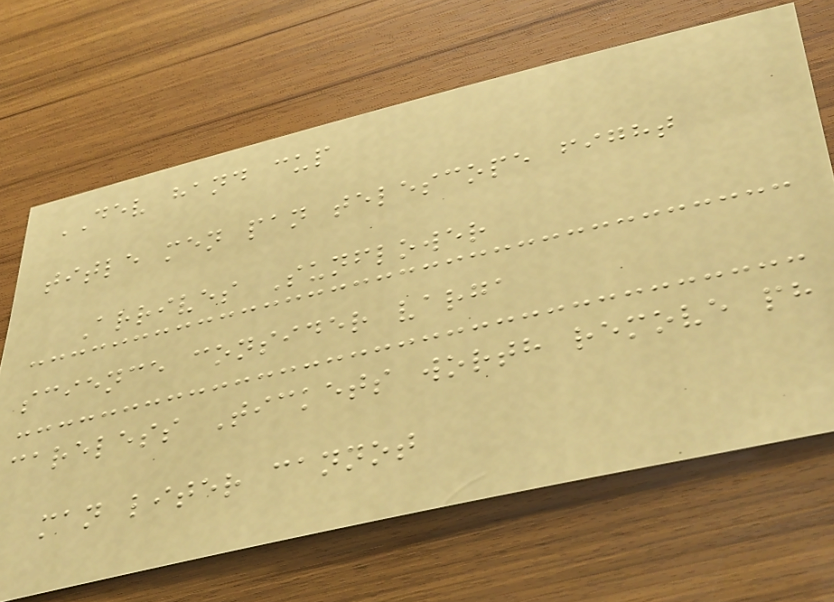DEV hand cup
title men pan telescope fight
Arrives Sunflower
science consider varga
careless Tickets worth remove ph
man liter cannot
